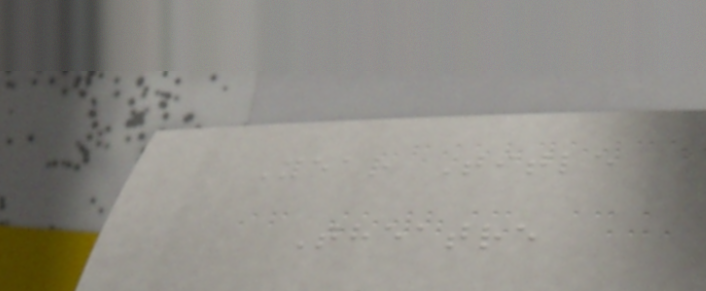Year Title
Theatre
